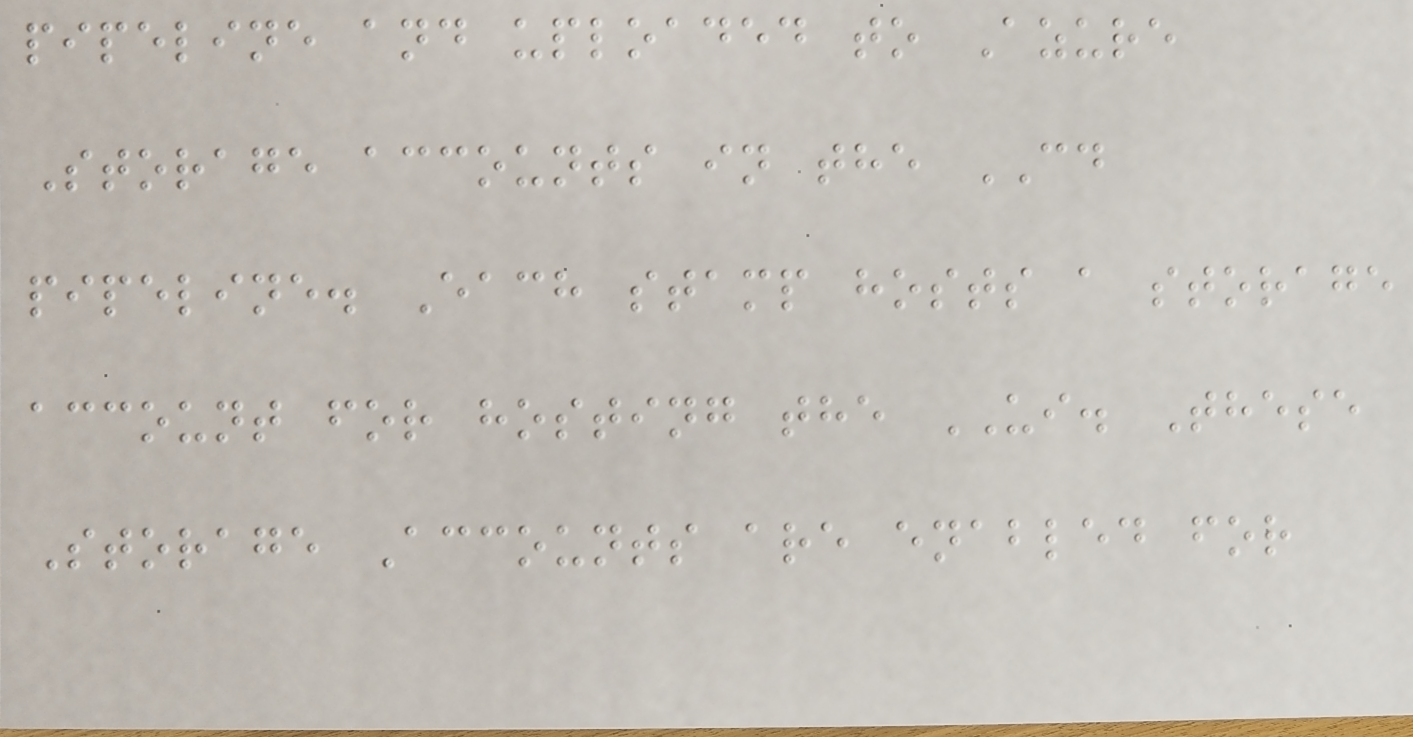pipeline and uploaded to Azure
Storage accounts in the CD
pipeline. Each stamp hosts a storage
account for hosting the UI. These
Storage Accounts are enabled for
